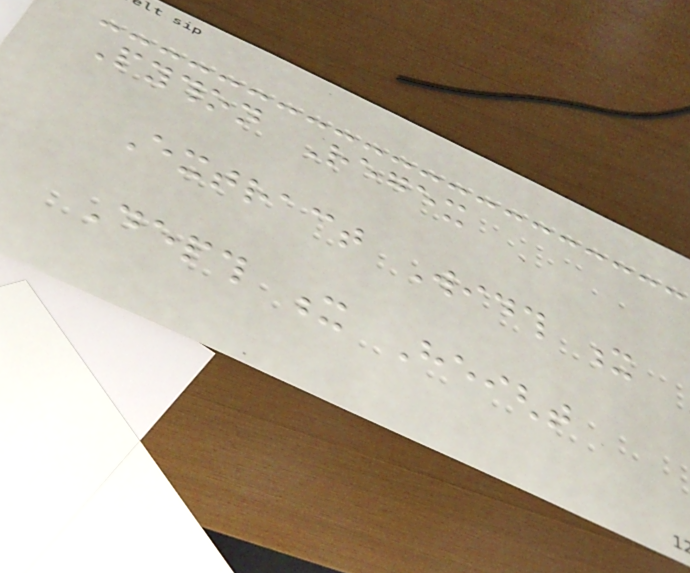Python Regex
Extract Width x
Depth x Height
